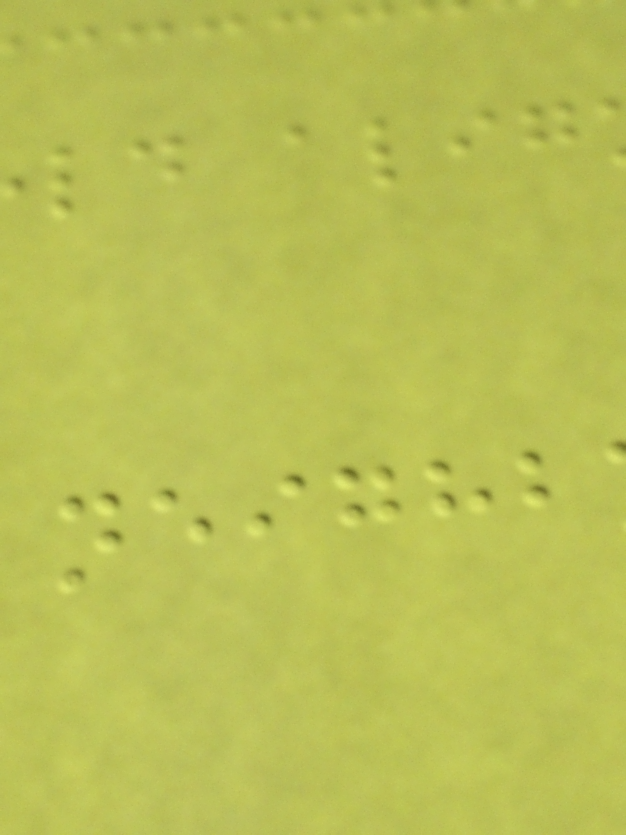ld alig
neighb
